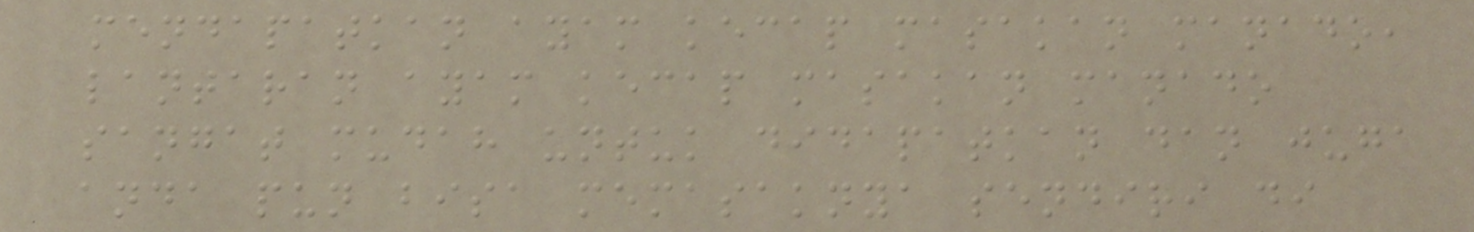mendapatkan ayam kecap masakan manado,
lantaran ayam kecap masakan manado
sangat mudah untuk didapatkan dan juga
anda pun bisa memasaknya sendiri di
